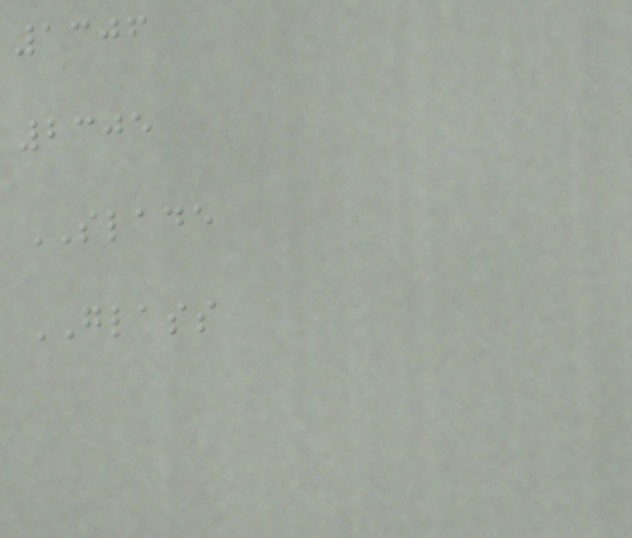1306
2305
SLADE
GLASS
